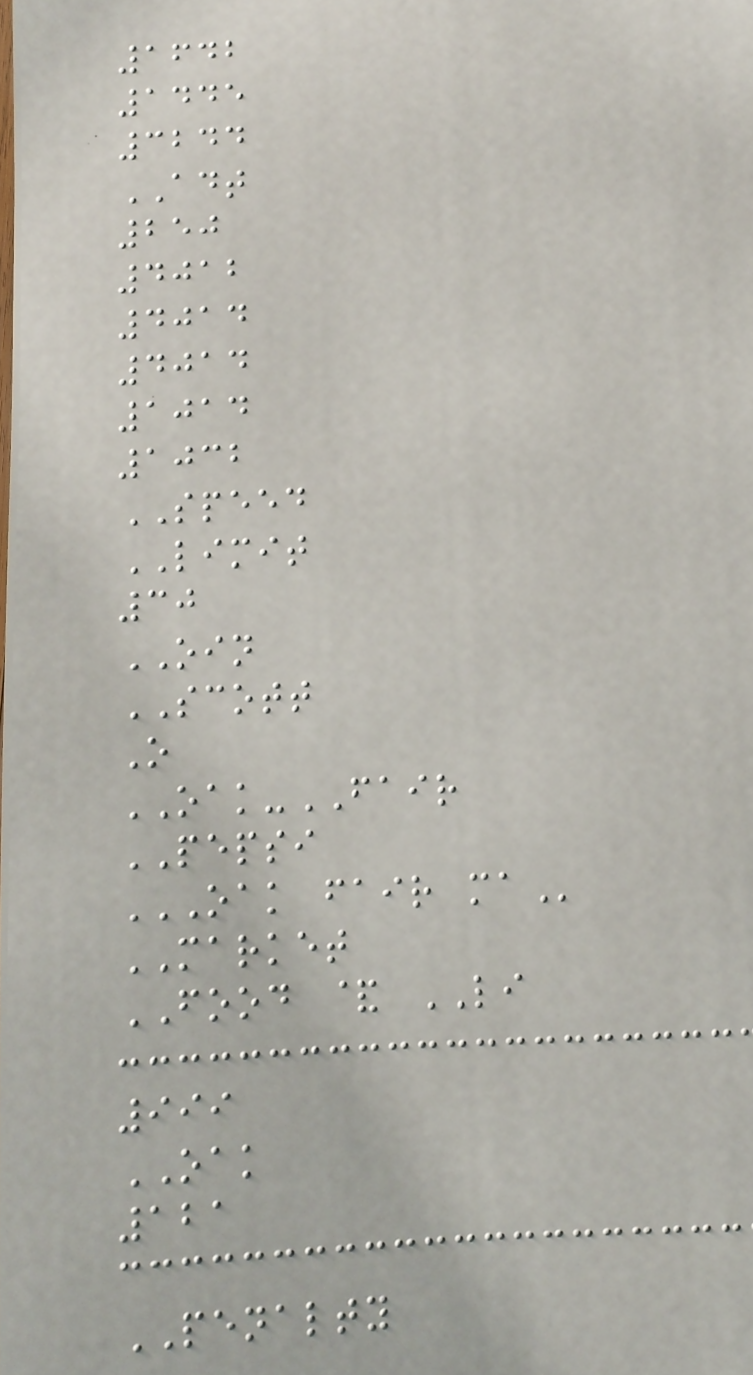1642
1445
3244
ADT
250
4012
4014
4014
1014
1032
SPEED
LIMIT
30
OIN
SCOTT
O
OAK-FAIR
PEPSI
OAK FAIR MA
MARKET
FOOD & LI
999
OAK
121
PENALTY
